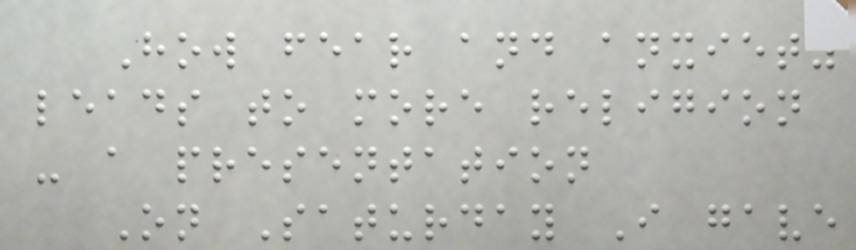How fear and anxiety
leads to more religion
- a presentation
On Saturday I gave
